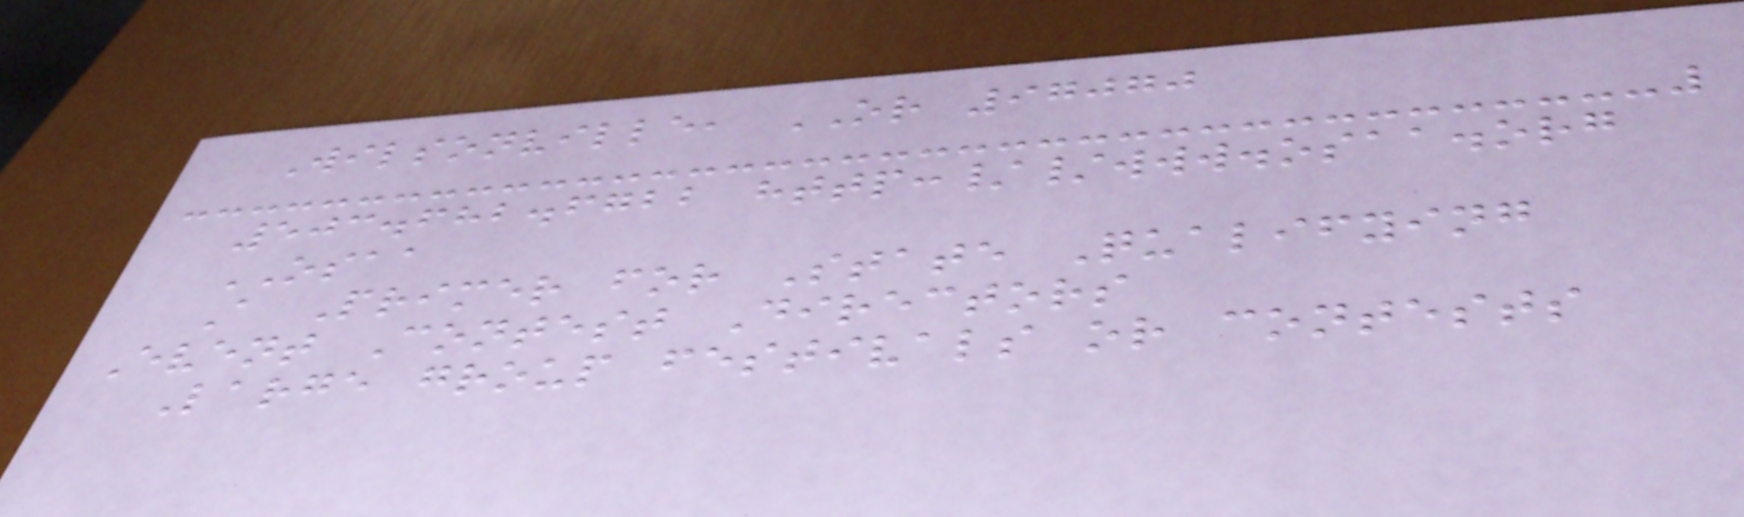Wilsonville, OR 97070
503.682.6722 http://www.osaa.org
OSAA
A Primer for State Qualifying
Event Contest Directors
Large group festivals or contests
